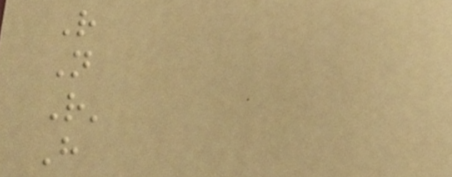R
N
R'
H
